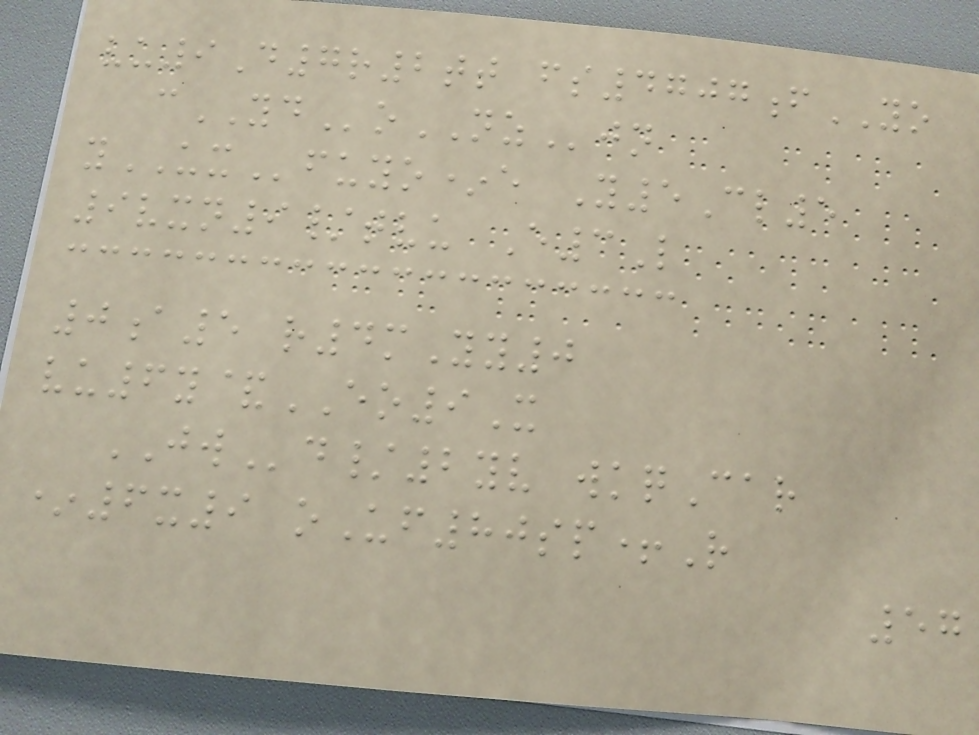vu9D7r2tt fs4707fYO
cYDoNZjn
yUXfuyo*e Y5Cl5
9vxn9/tvu E3L
0a5 r4mYy0
vu6y&EO9X
JWd/2yv wkqCar
*6x9 oUf80sp+R
57
